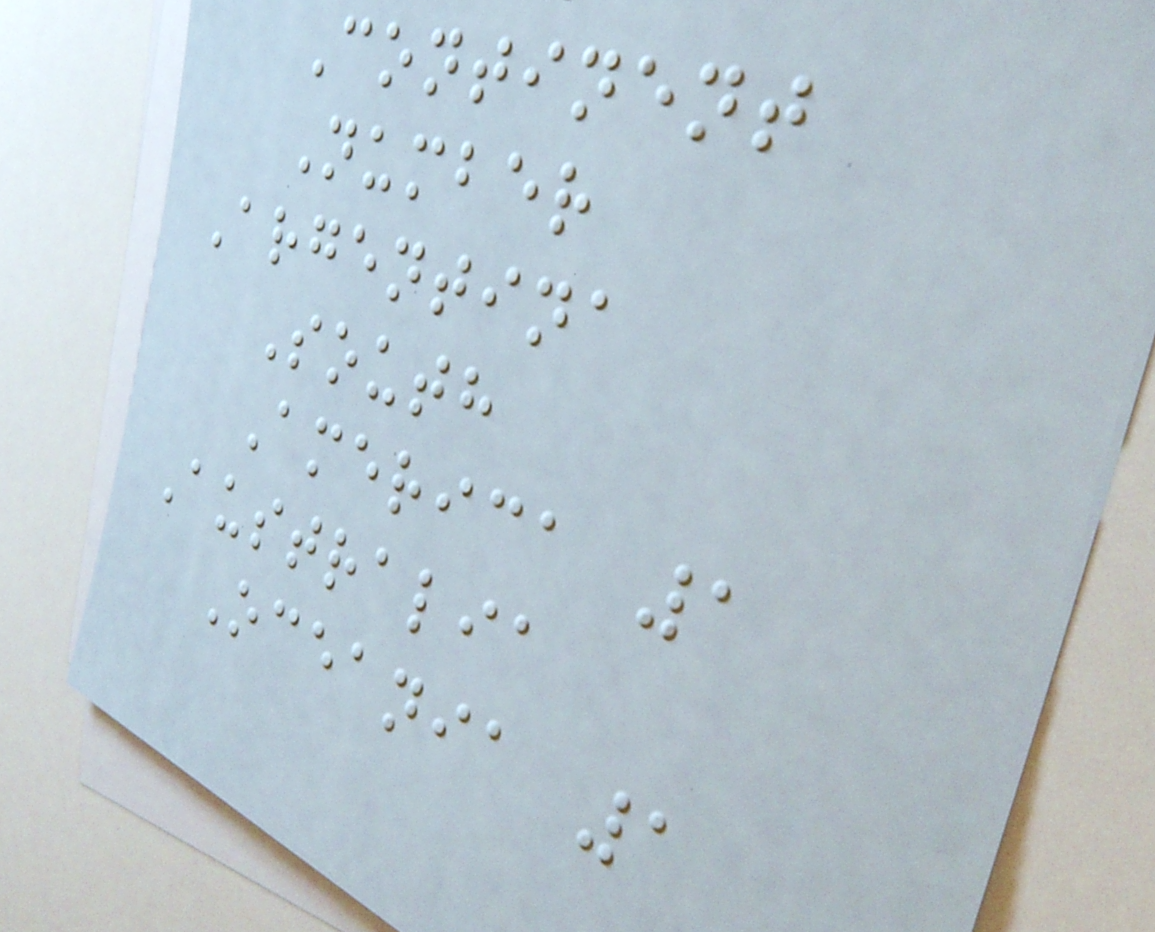Continent
Number
Argentina
South
America 1
Australia
Oceania 1
